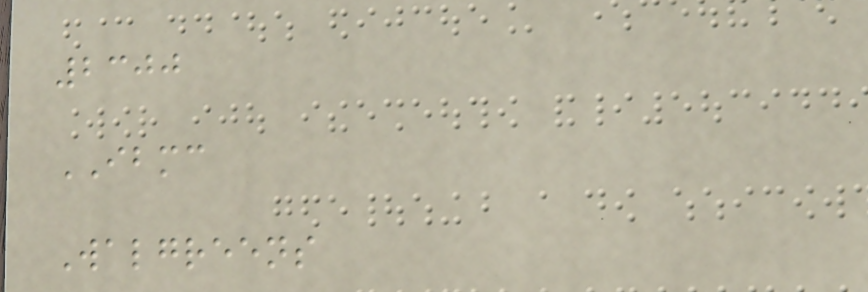2300
IBMC
Walgreens
